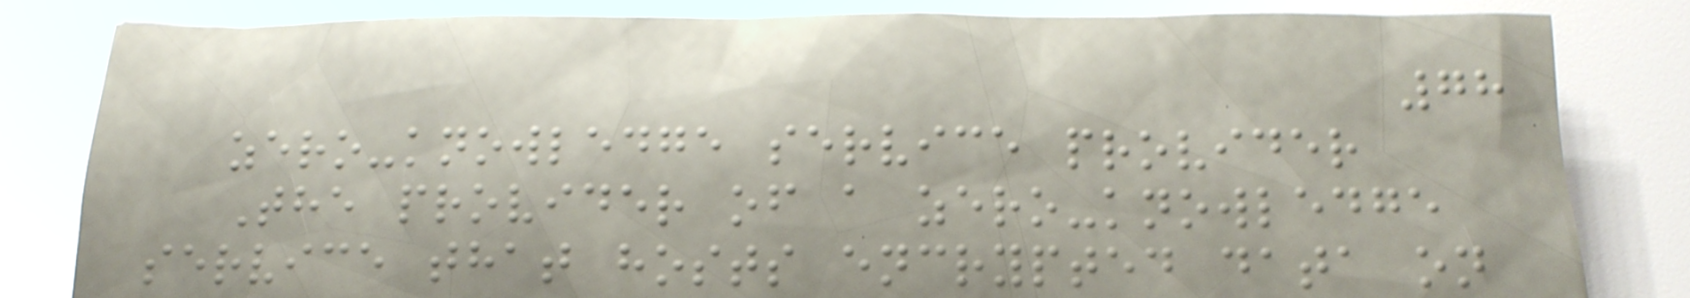78
zero-knowledge service provider
The provider of a zero-knowledge
service that hosts encrypted data on
